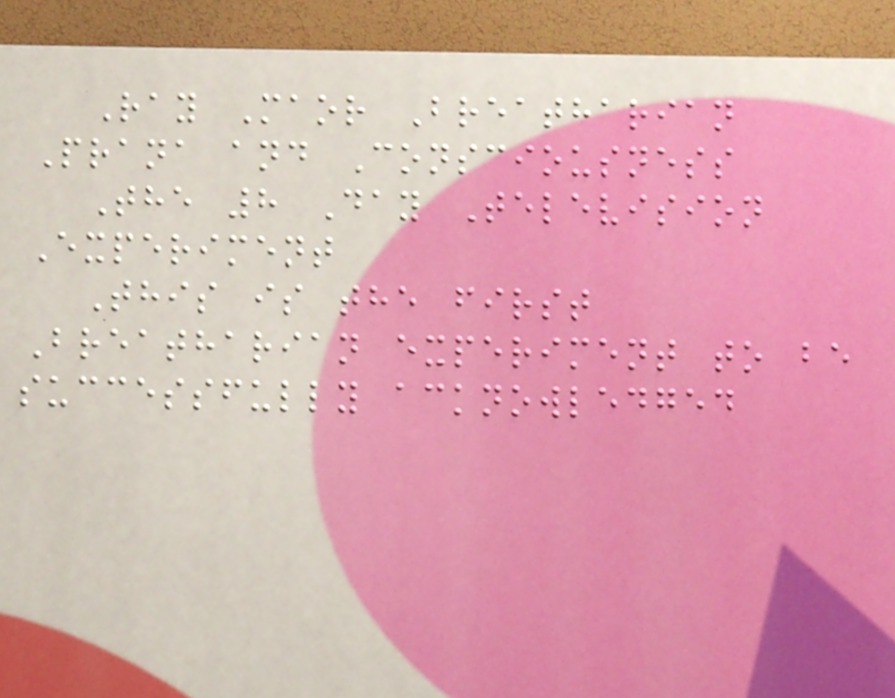Ray Maor Breatharian
Prana and Consciousness
The 8 Day Television
Experiment
This is the first
Breatharian experiment to be
successfully acknowledged
